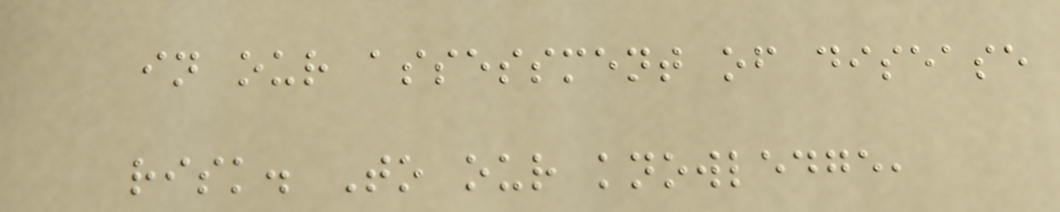in our assessment of disease
risk. To our knowledge,
